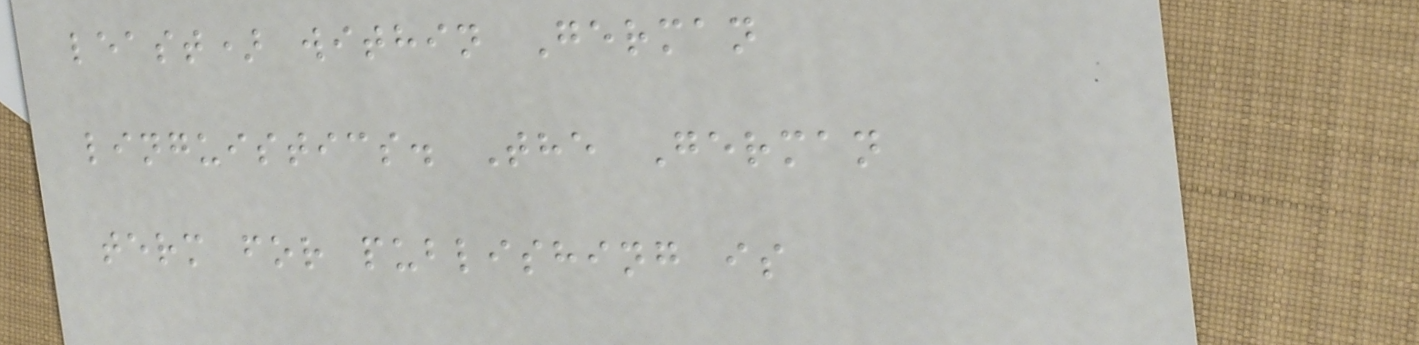least) within German
linguistics. The German
term for publishing is
